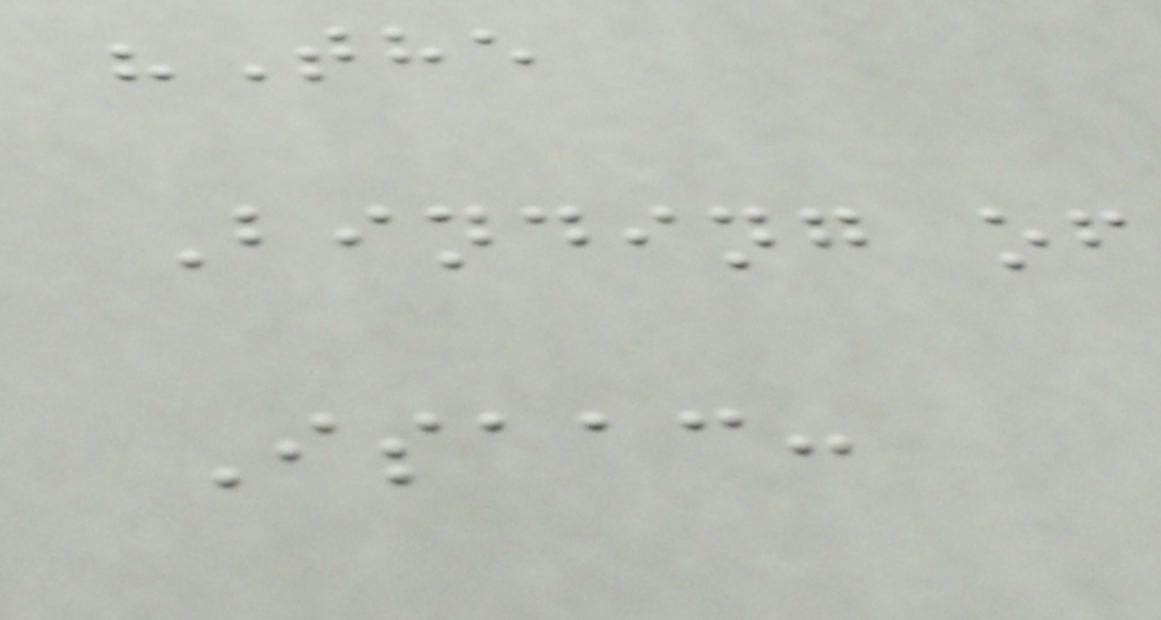"The
Binding of
Isaac:
